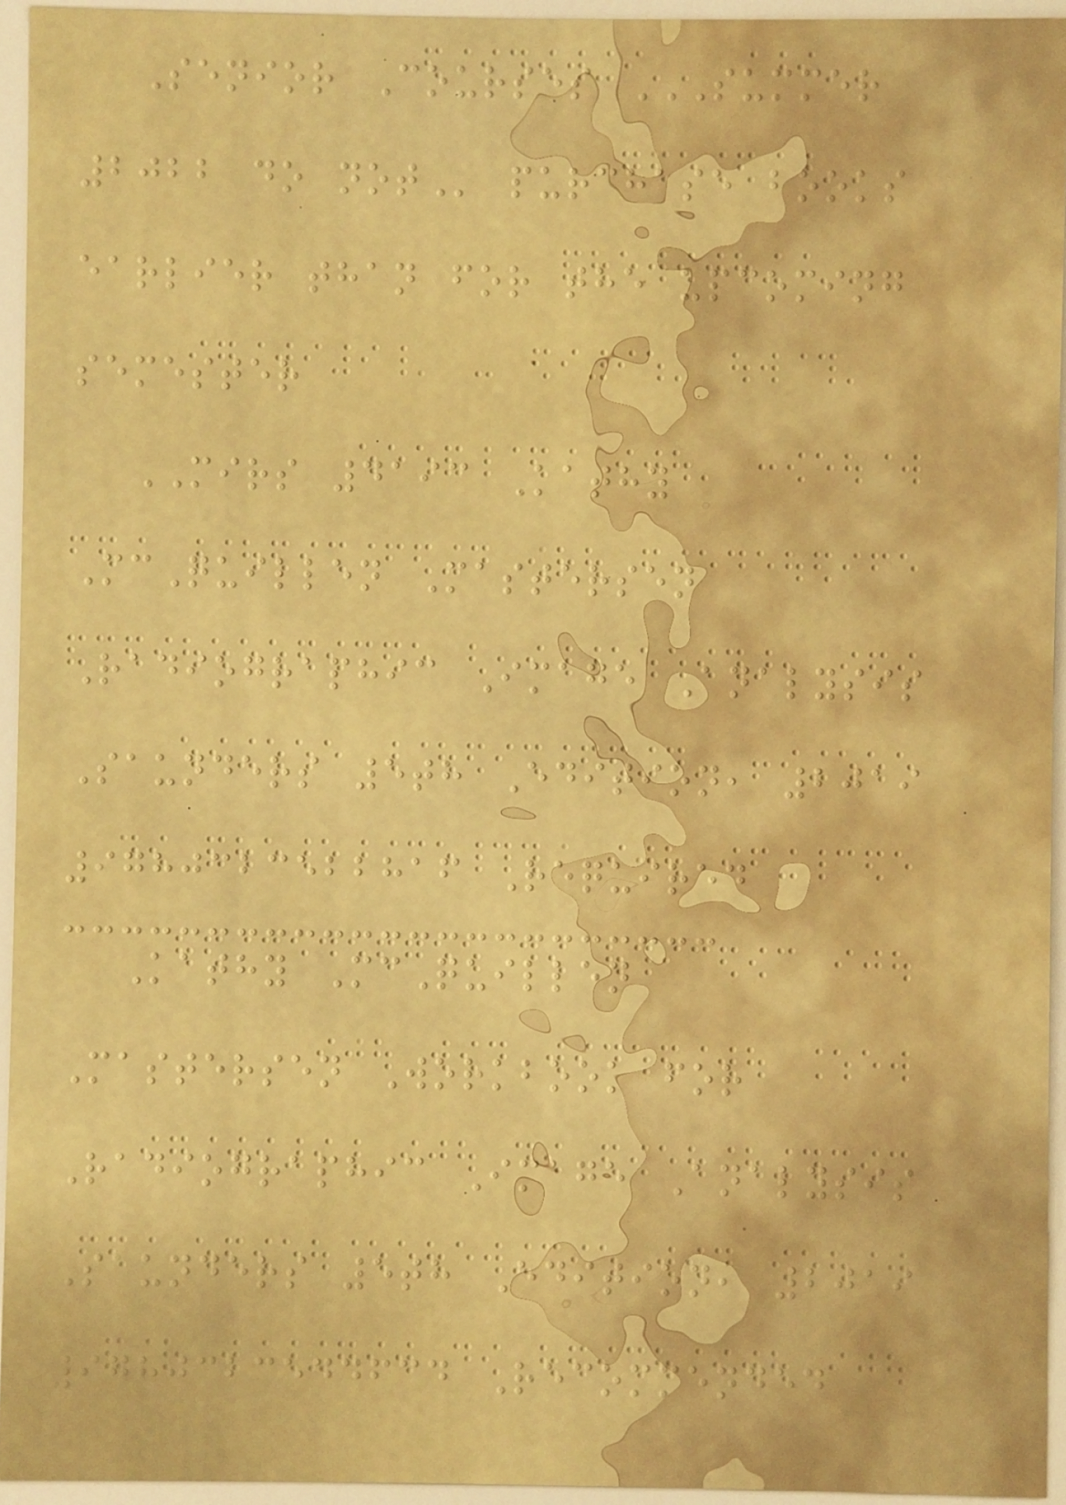Senior Courses SUMMER
2022 DO NOT purchase books
earlier than for the upcoming
semester
MIRS 4193 Kathy
McQuillen Mastersen
Radiographic Image Analysis
Saunders 5th Edition, 2019
9780323522816 Required
Kathy McQuillen
Mastersen Workbook for
Radiographic Image Analysis
Saunders 5th Edition, 2019
9780323544634 Recommended
